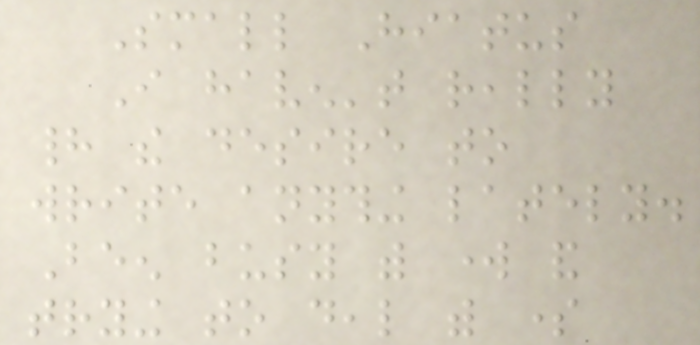Small Hiatus
I haven't really
had the desire to
write anything lately.
Been busy with work and
trying to deal with some
